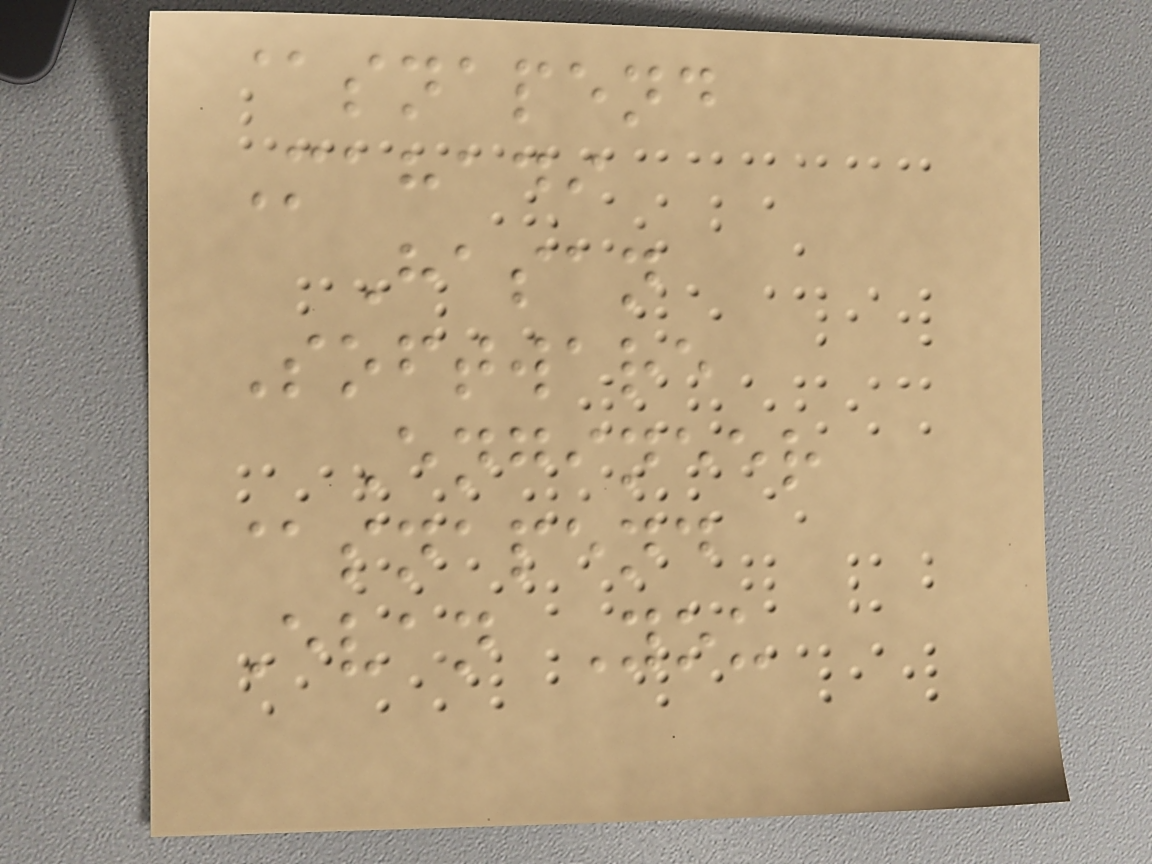@snapend
Mahadi
Hasan
Software
Engineer
@snapend
Evan You
